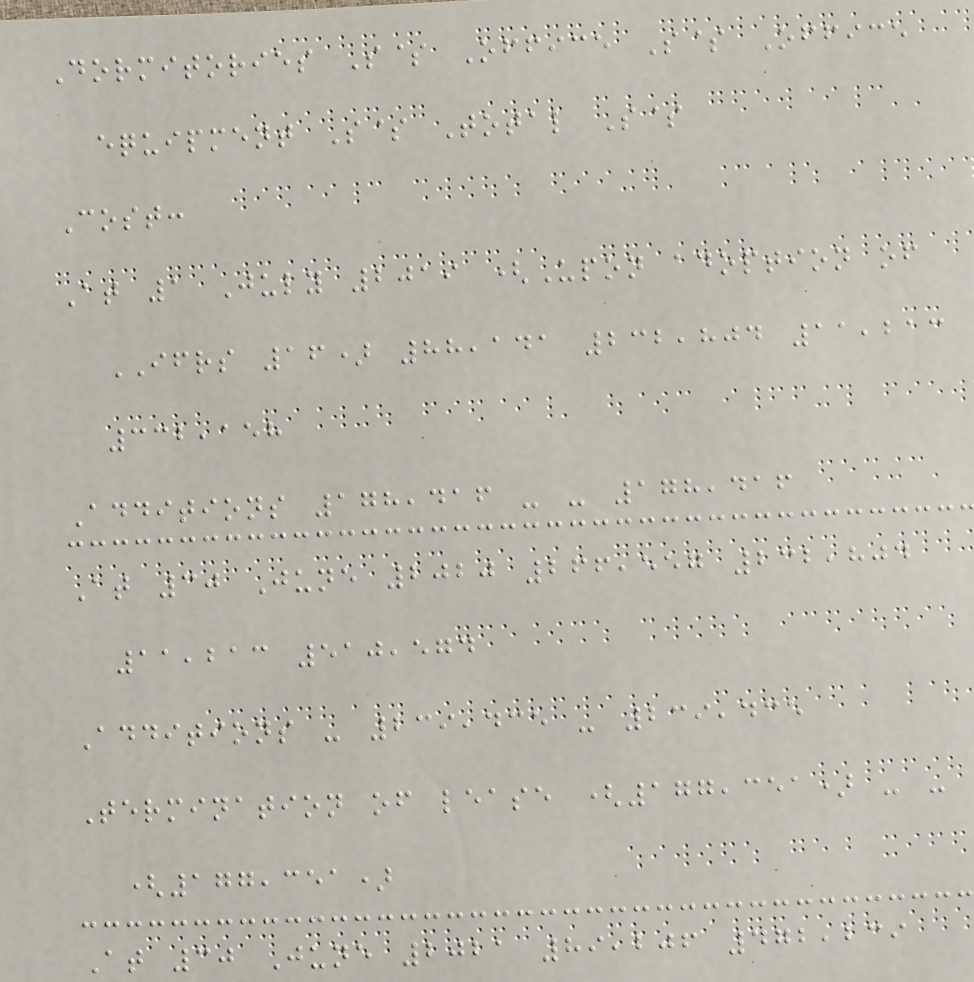Dormitories S$ Office S$ Office
equipment S$ Total S$
Cost:
At 1 July 2019 (Upon adoption of
IFRS 16) 88,141 232,804 11,213
332,158
Additions 178,416 - - 178,416
At 30 June 2020 266,557 232,804
11,213 510,574
Additions - 239,435 - 239,435
Termination of lease (177,351) - -
(177,351)
At 30 June 2021 89,206 472,239
